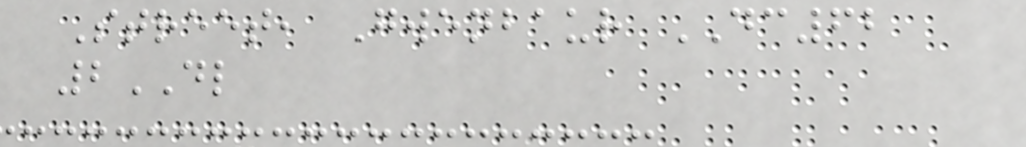Street, Gwenbaur DC62
2DL
